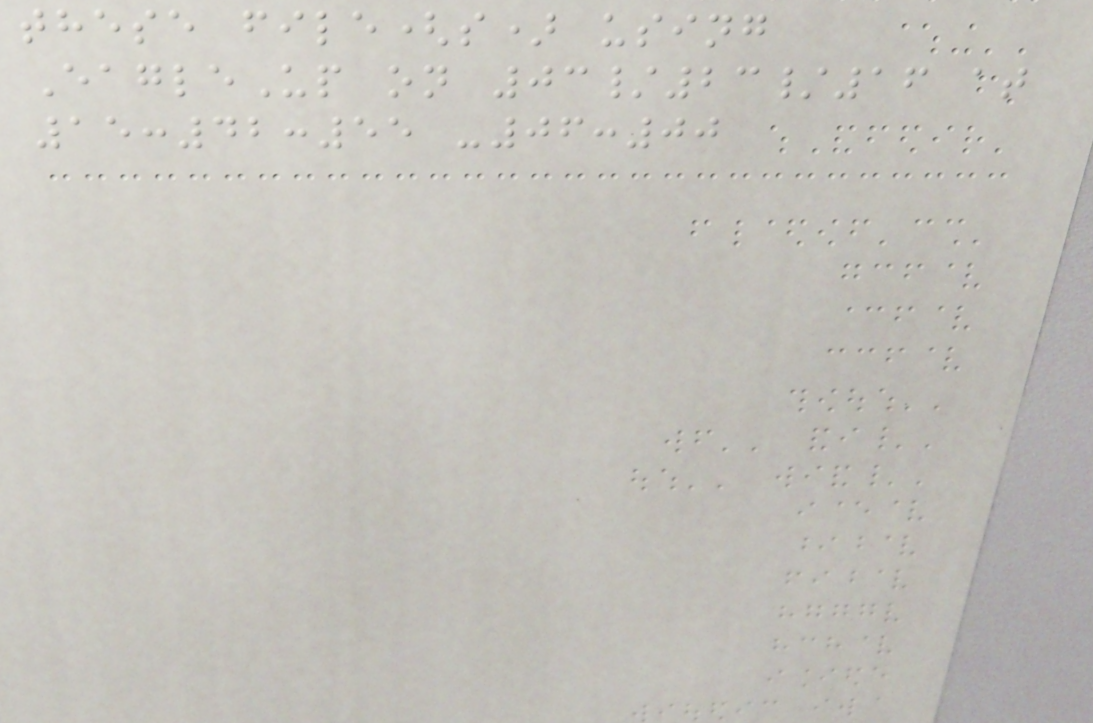these file(s) using
EagleUp on 03/23/16 at
15:42:55 -06:00
